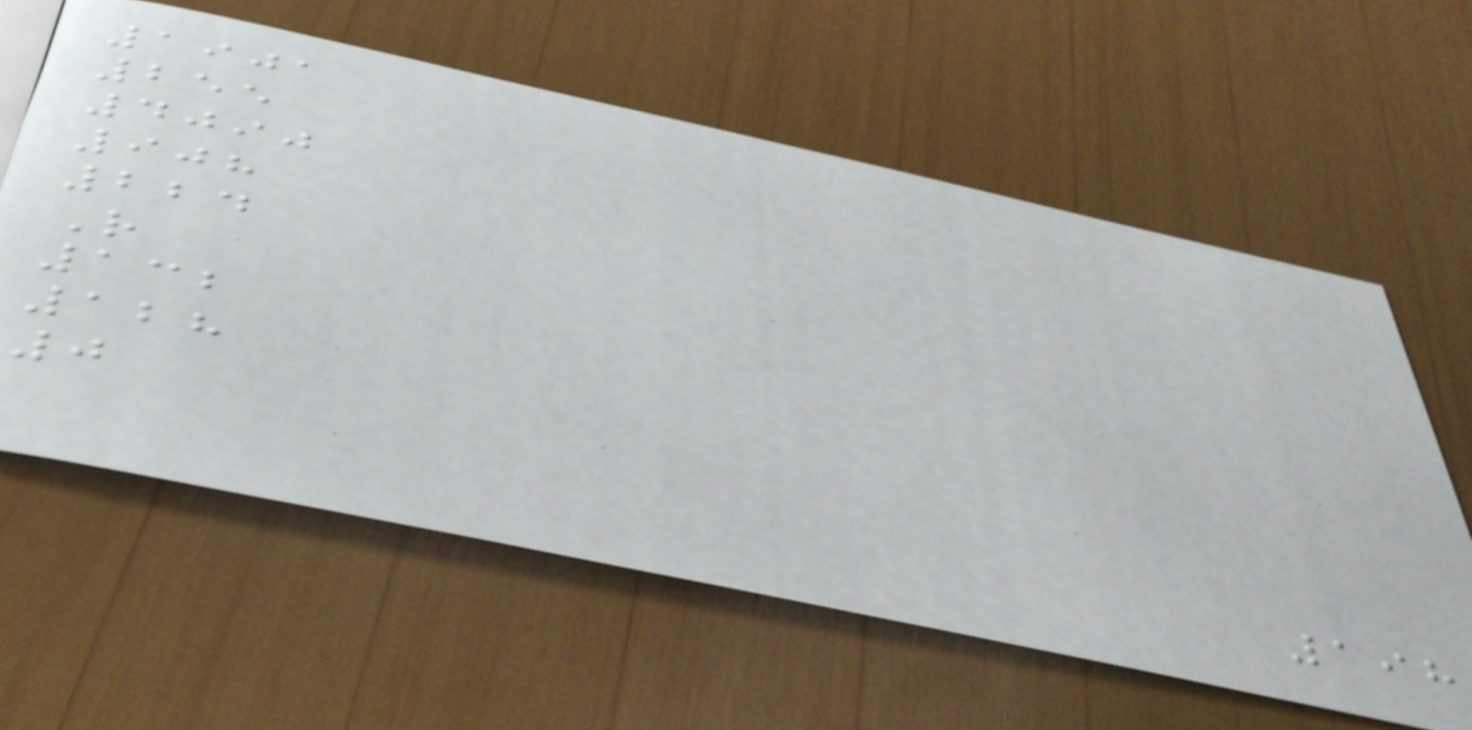1901
255
4090
908
224
R
132
128
0
198
